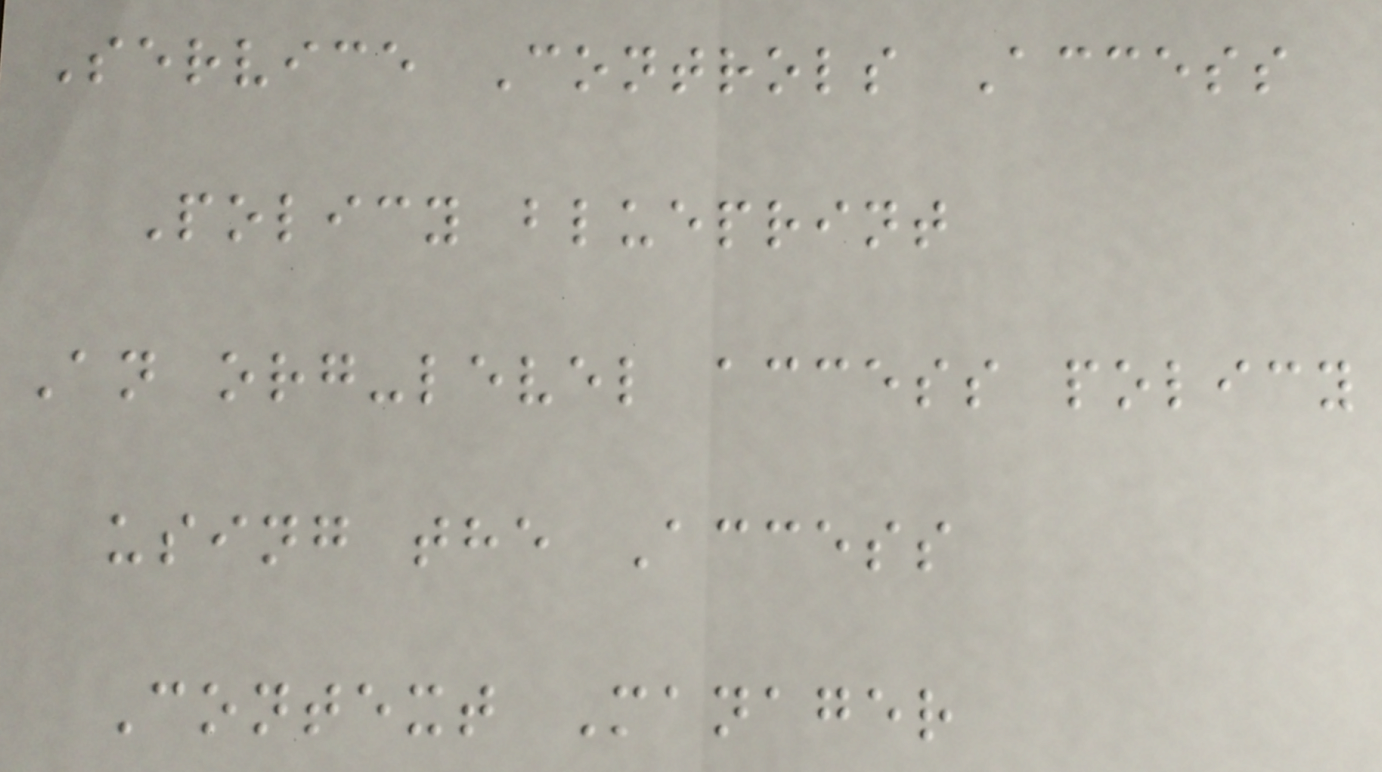Service Controls Access
Policy blueprint
An org-level access policy
using the Access
Context Manager
